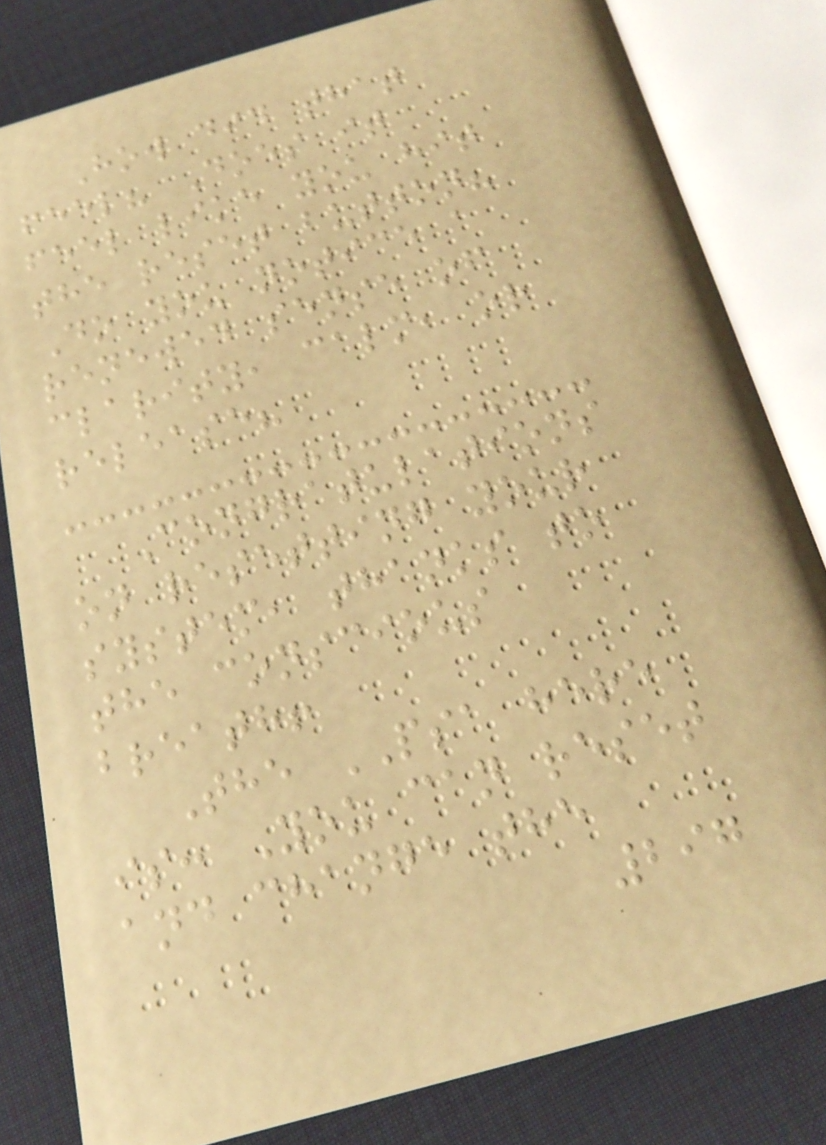How did that
feel? Does it
feel like you hit
the reset button?
Do you notice a
renewed sense of
clarity, calm, or
release?
Congratulations
on resetting your
system, thanks to
the conscious
breath!
The PSA here
is: You can reset
and change the
297
